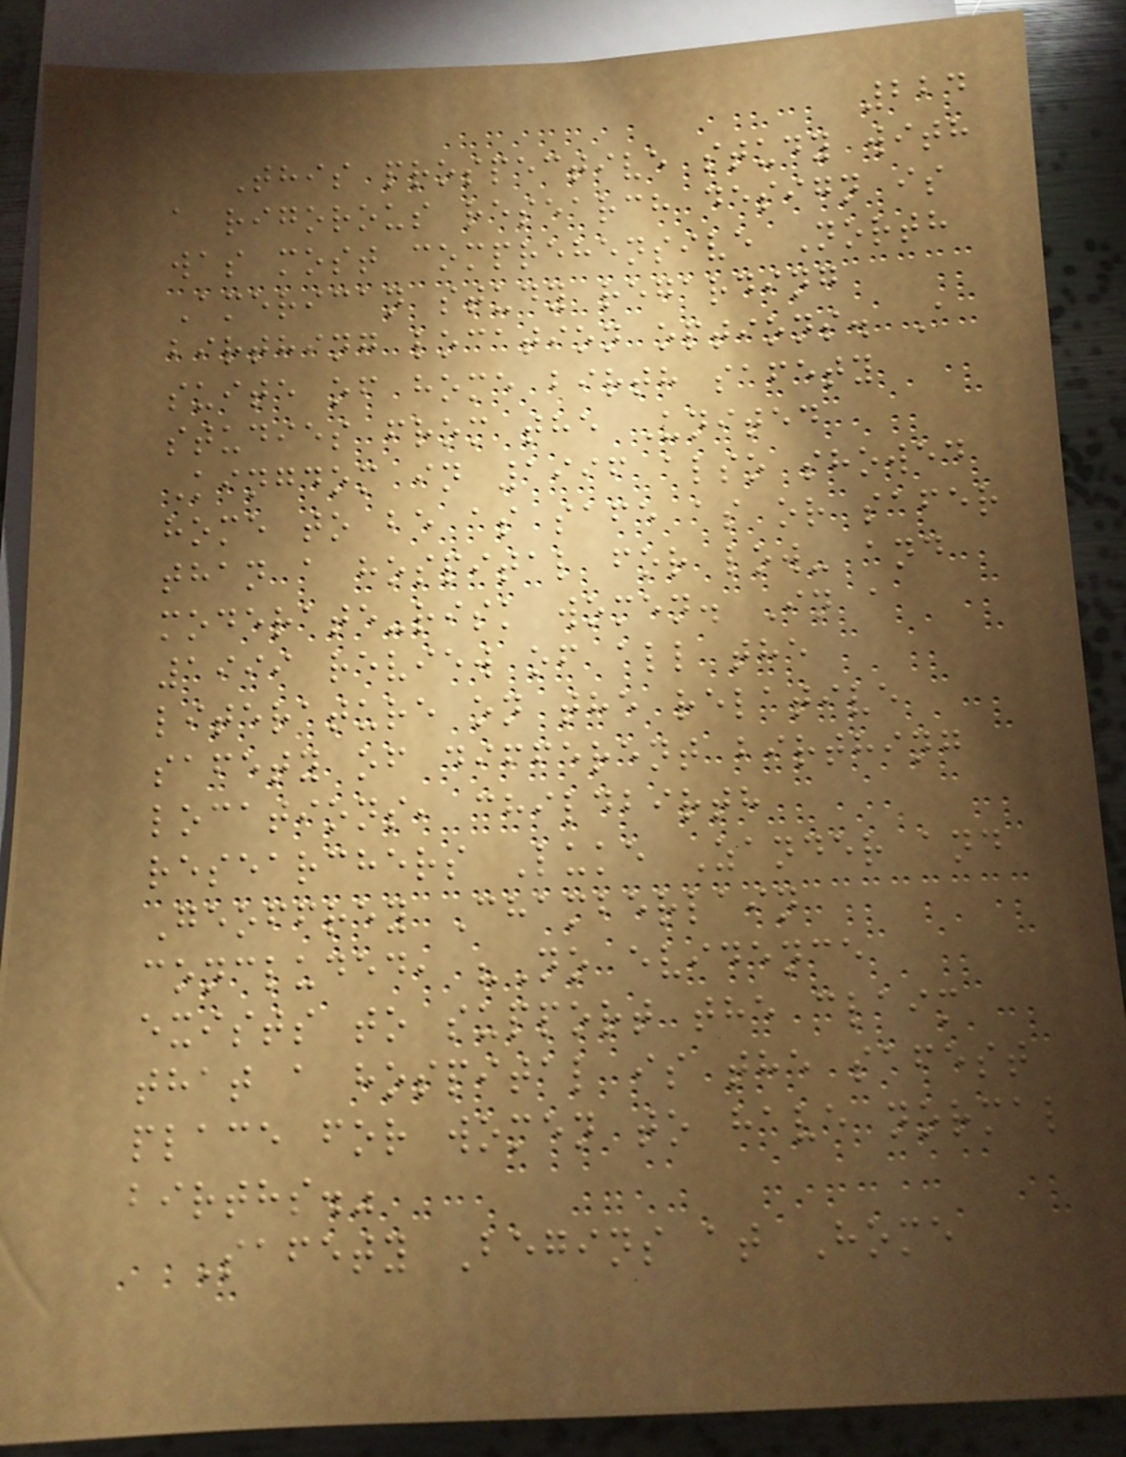224
This prospective study with
a rigorous research design is
was most comprehensive North
American study regarding
birthing location options. A
suite of home birth safety
studies from the United
Kingdom in 1996 also showed
home to be as safe as or safer
than a hospital for low- and
moderate-risk women. In a
1999 review of all the
literature on the relative
safety of different birthing
locations, childbirth
researchers Luke Zander and
Geoffrey Chamberlain
concluded, "No evidence
exists to support the claim
that a hospital is the safest
place for women to have normal
births."
Safety Begins at Home
